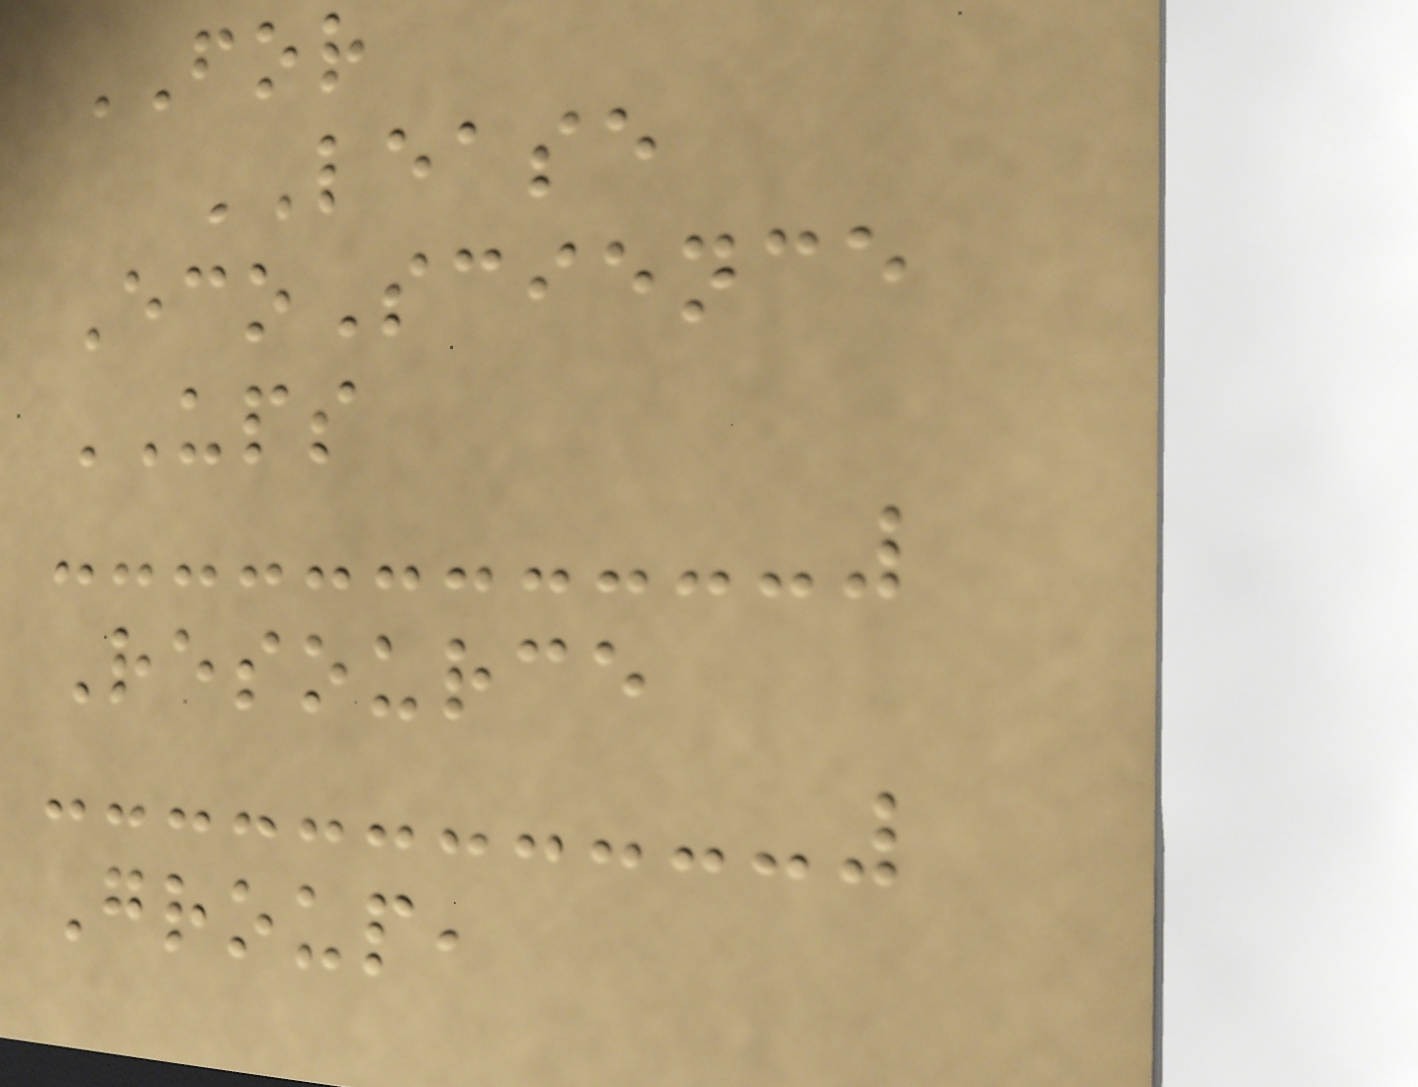FOR
LEASE
EcoScience
UPS
Resource
Group,
